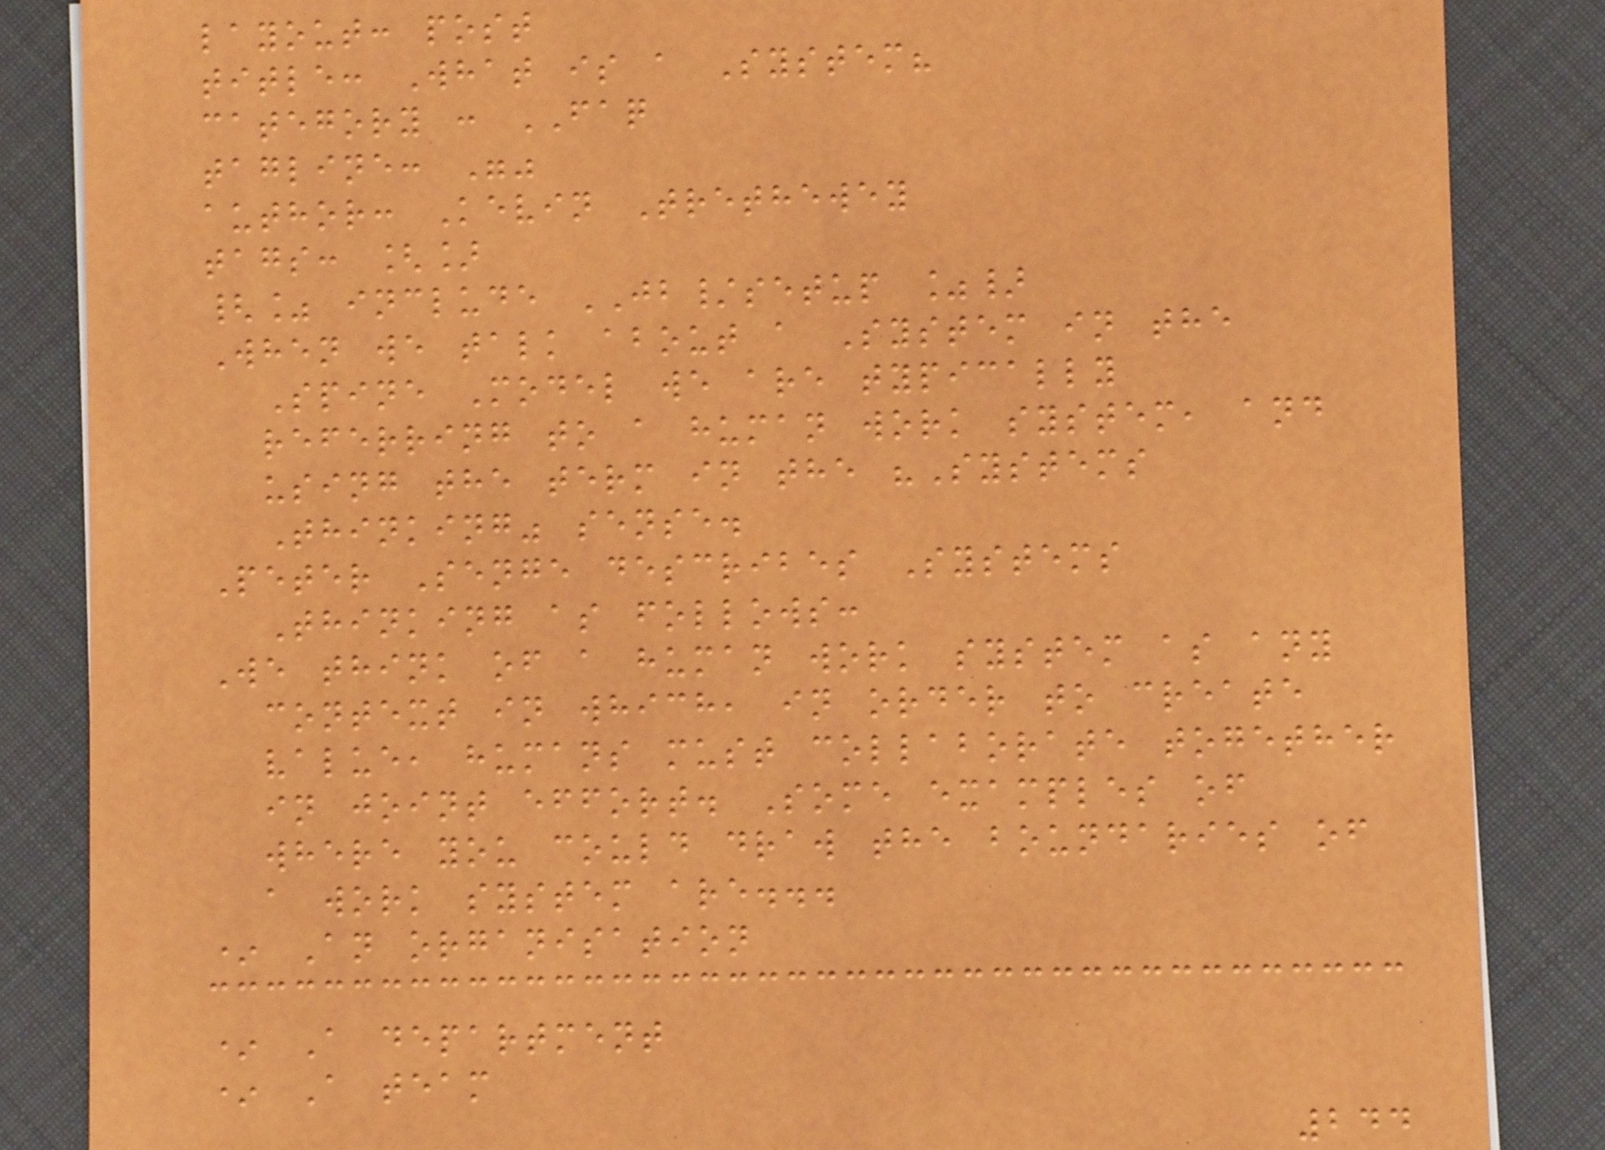layout: post
title: What is a System?
category : FAQ
tagline: ""
author: Kevin Trethewey
tags: []
{% include JB/setup %}
When we talk about a System in the
Spine Model we are typically
referring to a human work system, and
using the term in the "Systems
Thinking" sense.
Peter Senge describes Systems
Thinking as follows:
We think of a human work system as any
context in which, in order to create
value, humans must collaborate together
in joint effort. Some examples of
where you could draw the boundaries of
a work system are...
* An organisation
* A department
* A team
244
